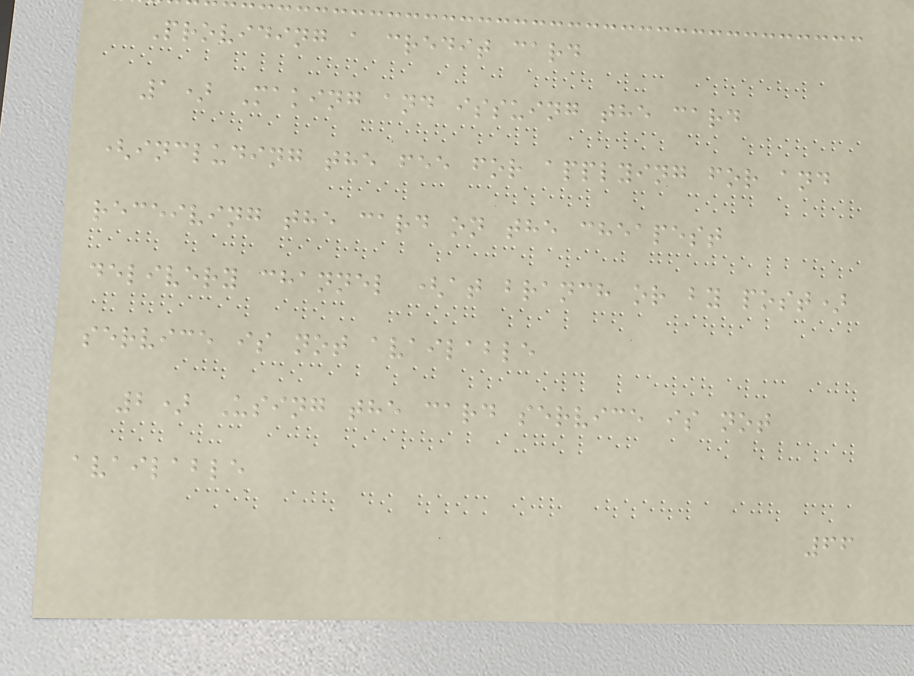Providing a credit card
1) Making and issuing the card
(including the fee for applying for and
receiving the card on the cheapest
delivery channel (at branch or by post)
service is not available
2) Using the card service is not
available
66
